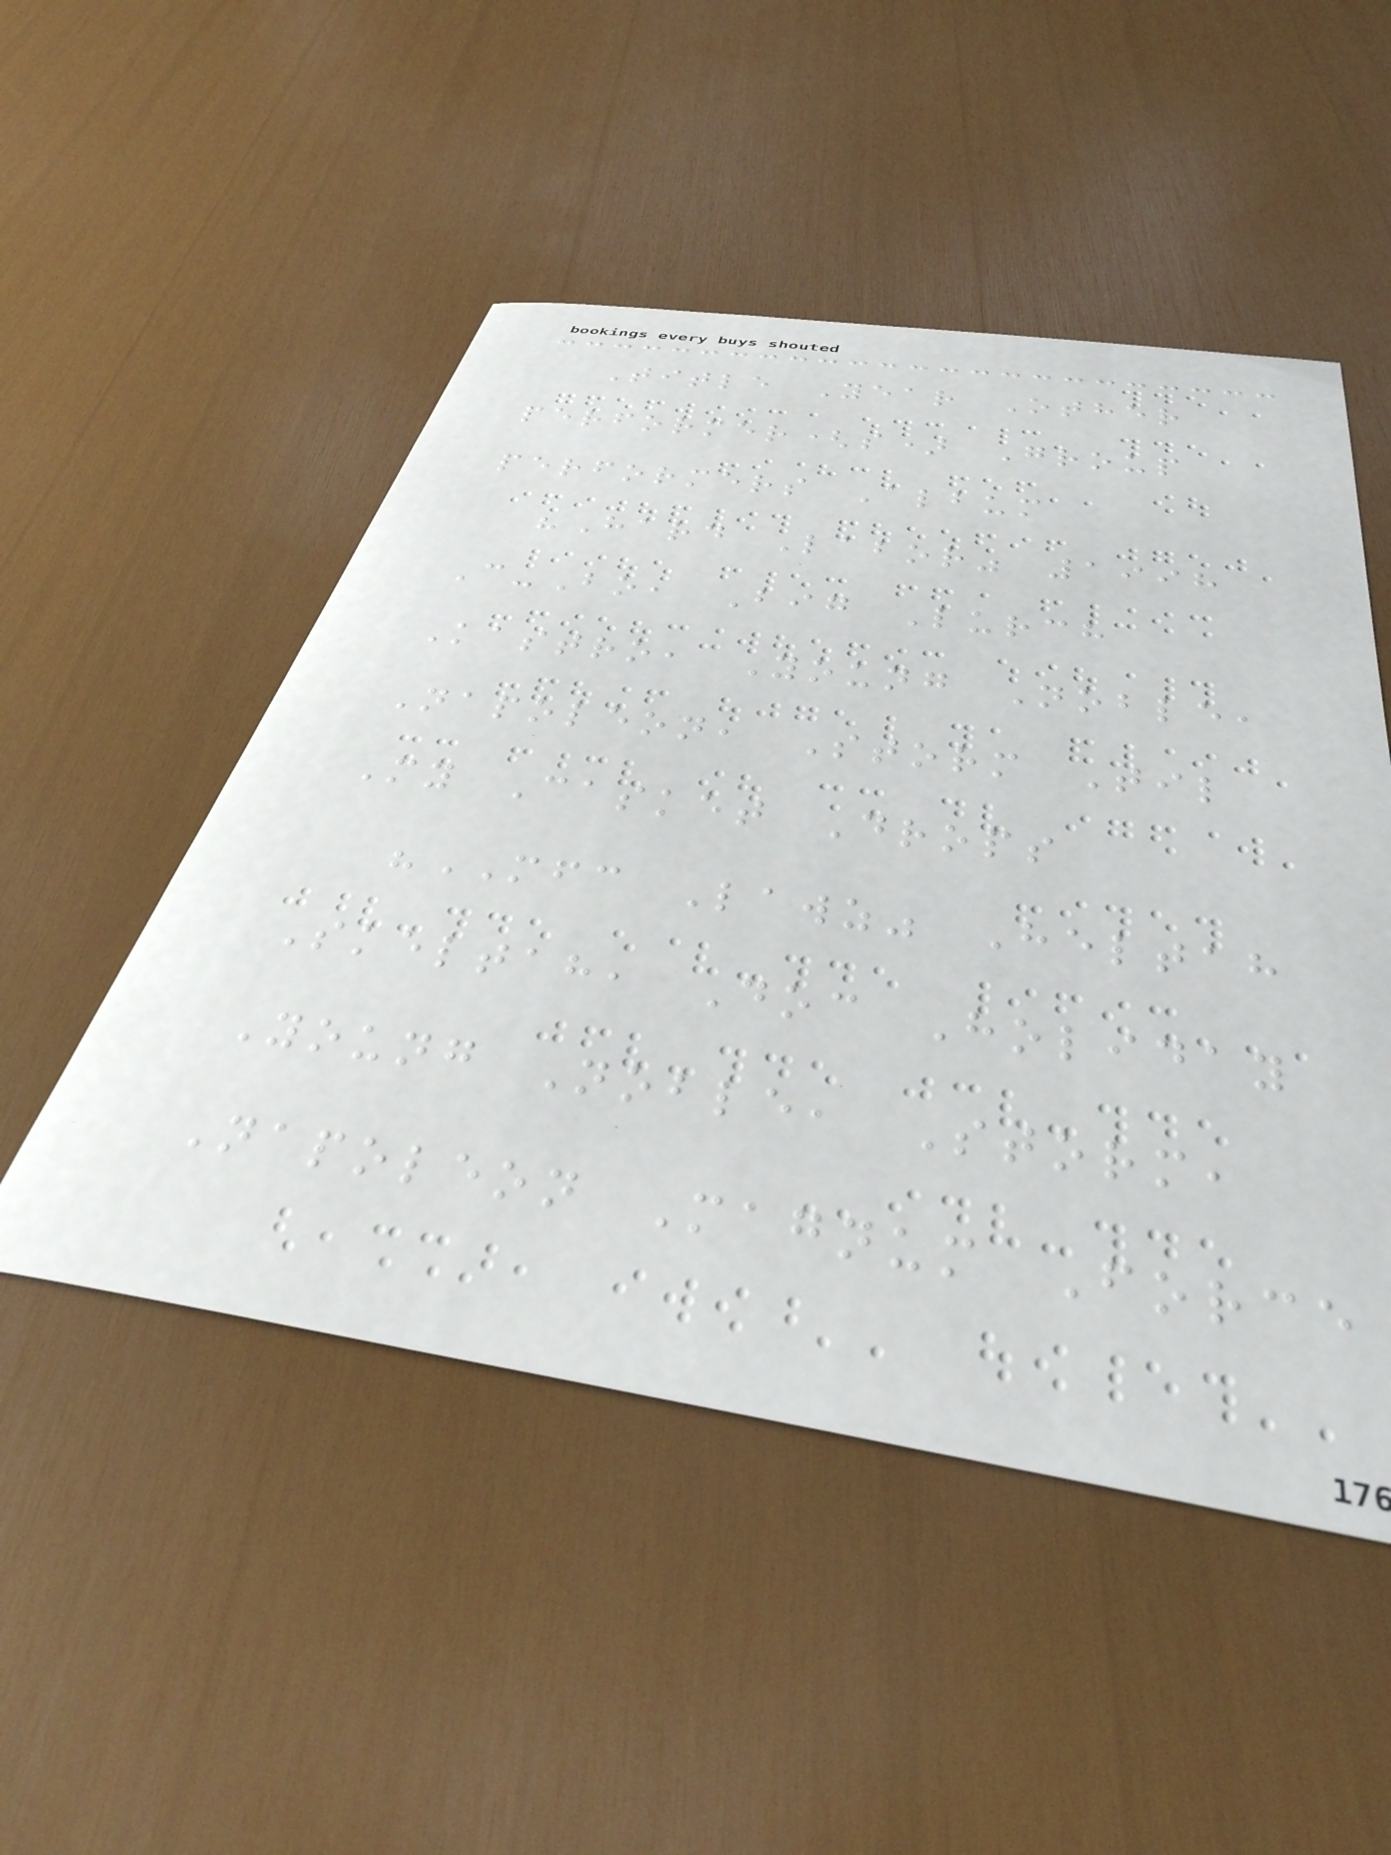Title Year Other
performer(s) Group
performers Album
"Hard Labor" 1998
C-Bo, Big Lurch
Kastro, Young Noble,
Napoleon, Storm Til
My Casket Drops
"MFC Lawz" Heltah
Skeltah, Doc Holiday
Young Noble, Storm,
Napoleon Magnum Force
